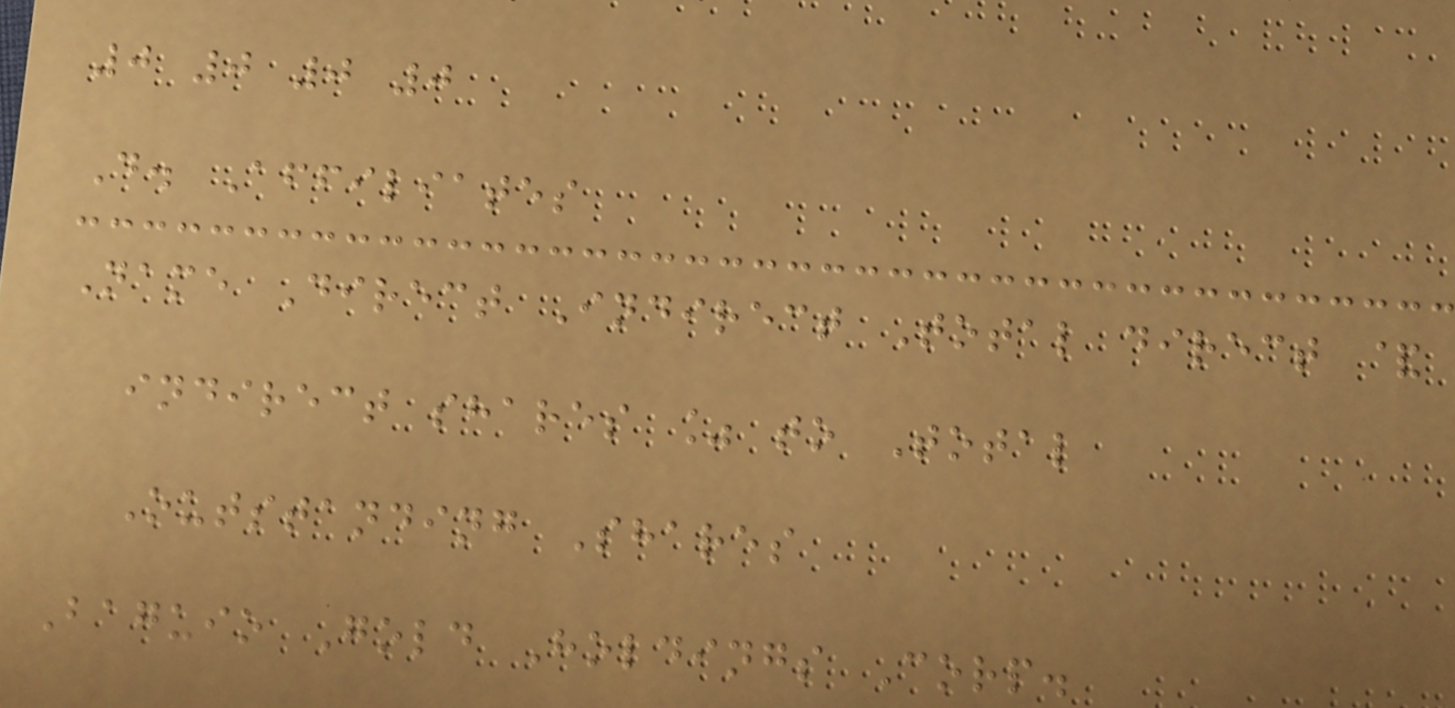0 0 0 0
D. Affiliates
Name Direct Indirect Total direct &
indirect shares % to Total
Outstanding Shares
Baguio Gold Holdings Corp.
